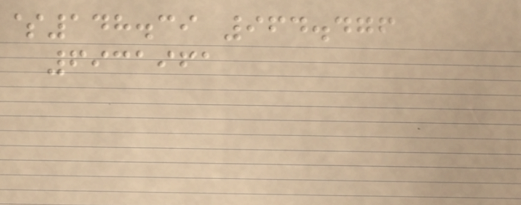$148.39 964.476
6931961
